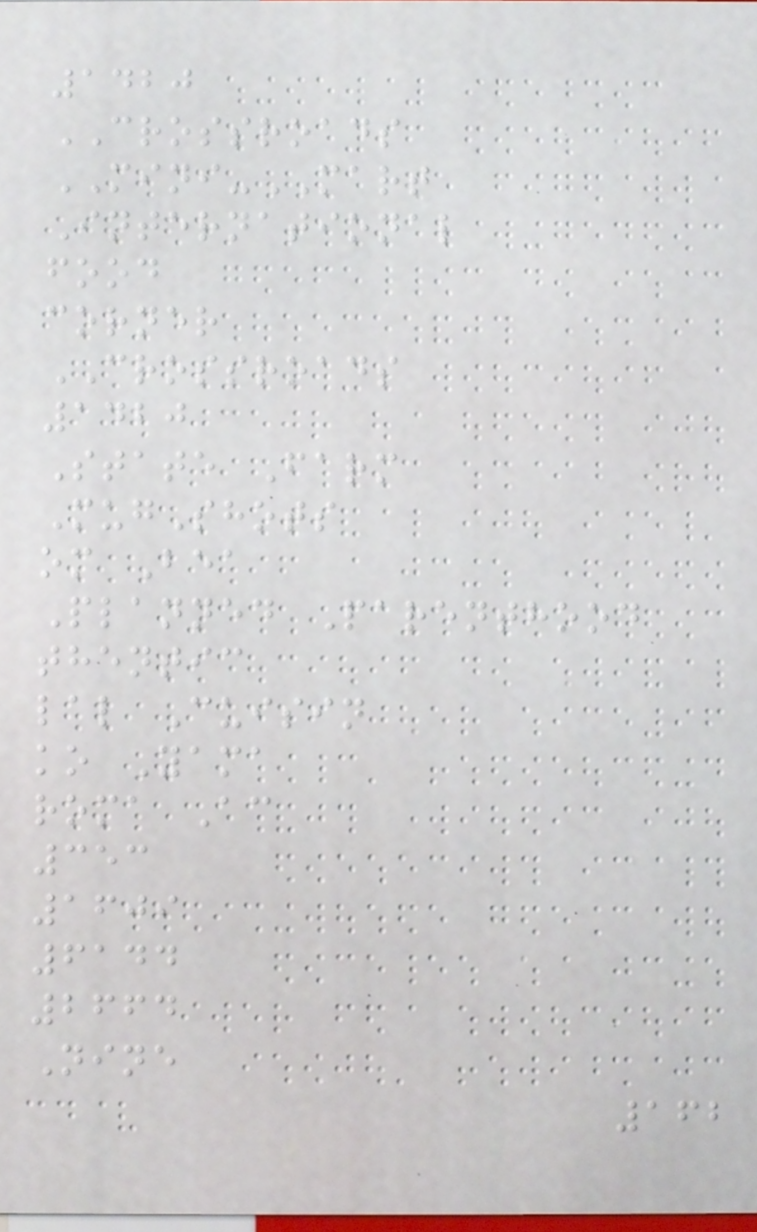1420
CROSSROADS
MINI-MART
International
food
corner
CROSSROADS
1420
State Farm
MugShots
om Bea
Planned Parenthood
thentic
lal Cuisin
ko Yama
roma Ac
353
1609
6144
2664
Nine
162
